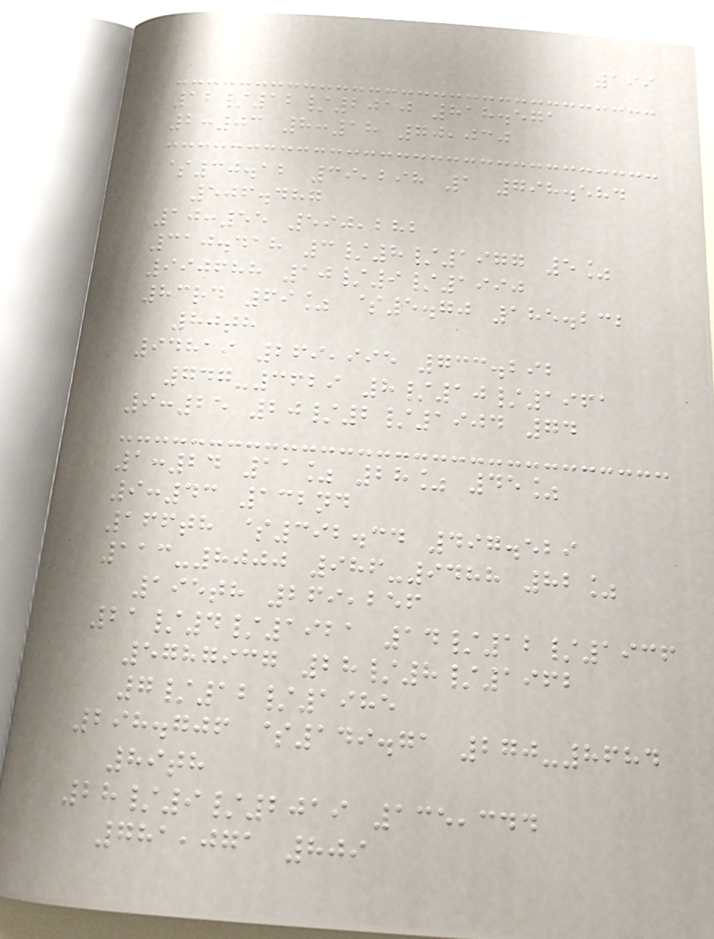199
12/12/2010 818.571
2:03 8:18 70,030
$30.12 39,298 1 798.584
506.487
10:55 590,282
310.418 3/8/1977 5%
990688 10/9/1990
83rd 69% $5.70 185.232
80th
94819 269,995 733.292
747-3629 8/10/1961
9:25 20/2/1904 74
1:24 11% 28% 45%
9:43 132nd
166th $392.34 497.529
113-8000 986-9488 82%
195th 269,256
21/4/1921 14/12/1936
5787937 28/8/1962
7/12/1985
298.706 $149.71 270-8684
89th
28/9/2019 135,344
781,071 809
